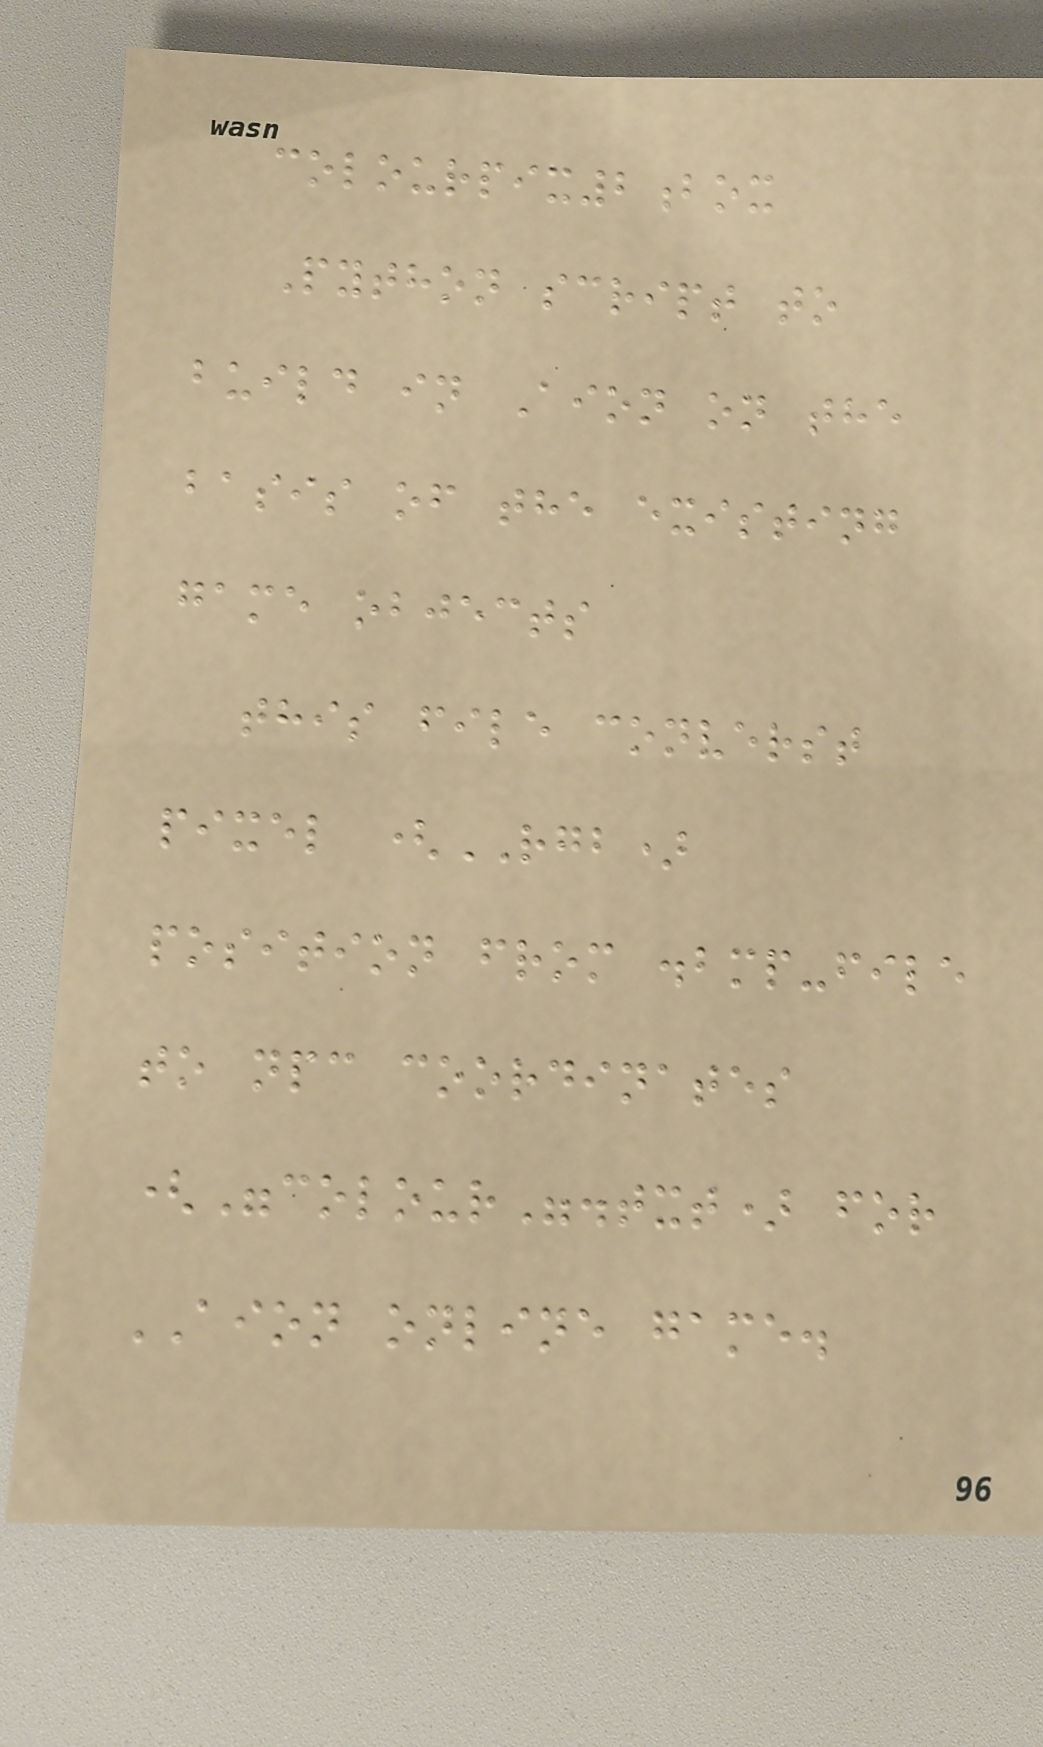colourpix2box
Python script to
build in Aion on the
basis of the existing
game objects
this file converst
pixel (RGB)
position from .bmp-file
to npc coordinates
("colour".txt) for
AION online game.
